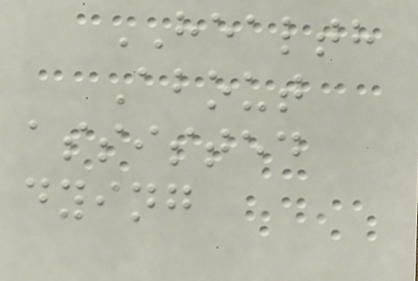HEALTH
About
assisted
dying
